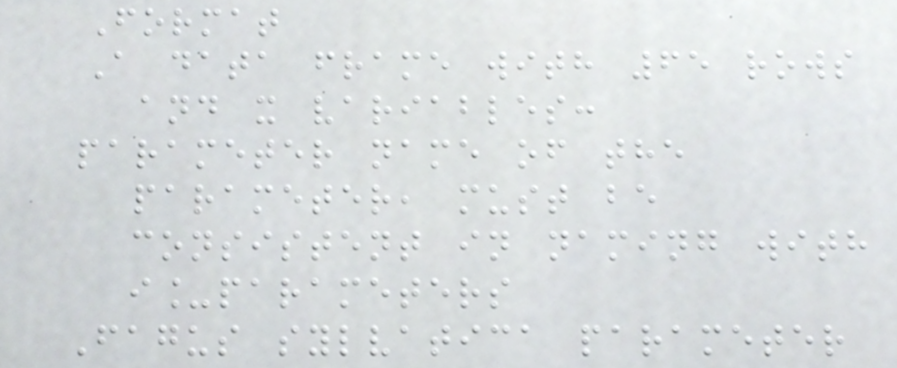Format
A data frame with 65 rows
and x variables:
parameter name of the
parameter, must be
consistent in naming with
i_parameters
Fagus sylvatica parameter
